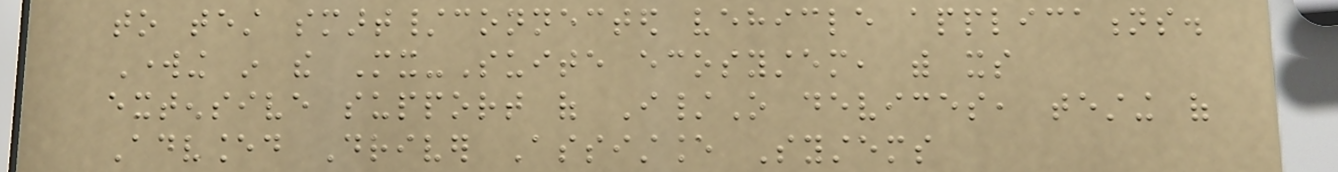to test smart/connected vehicle applications.
Working in the Mx-Suite ecosystem, with its
extensive support of I/O devices, testing of
Advanced Driver Assistance Systems
